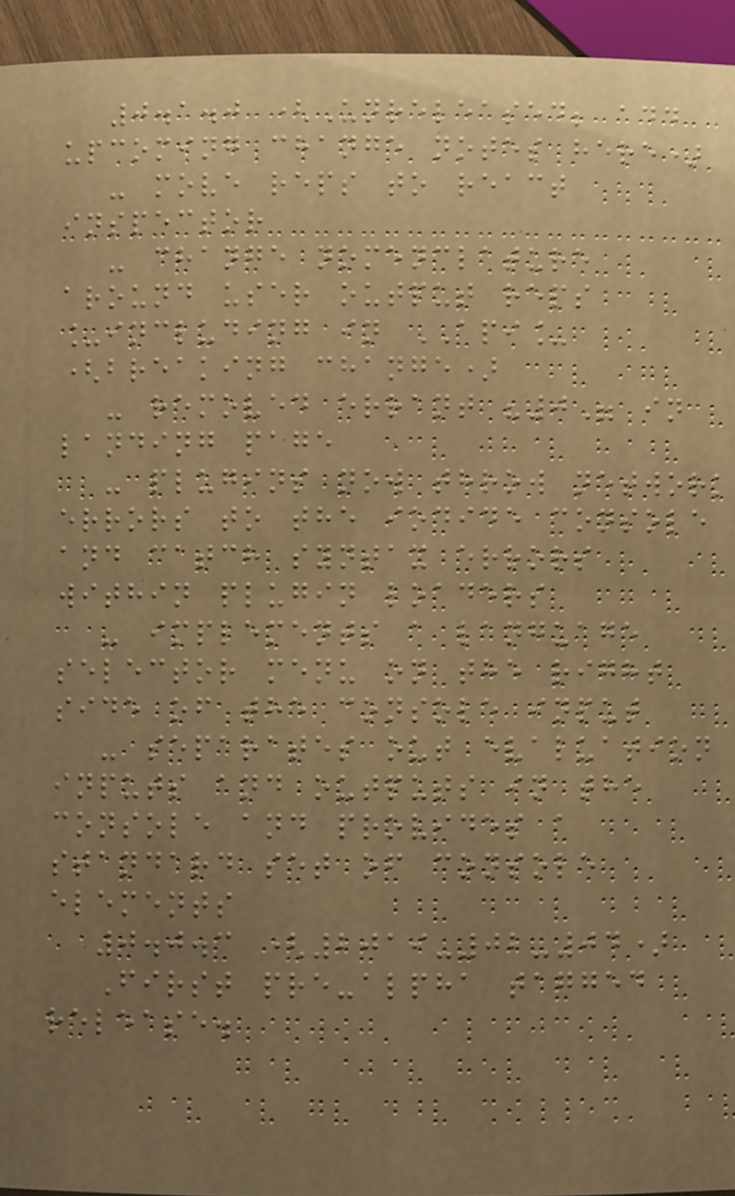0.1.0 (Unreleased; add
upcoming change notes here)
- move reps to react
inspector
- change nomenclature
around user output reps
_including in API_
(breaking change)
- removed errant "0" in
landing page
- plugins now throw network
errors to the iodide console
and catch syntax errors
within plugin loaders
- implements a language
selector menu on the right
side of the console input
- separates out evaluation
inputs and outputs in the
console and provides a
standard set of console
elements
0.0.3 (2019-02-04)
First pre-alpha tagged
release.
